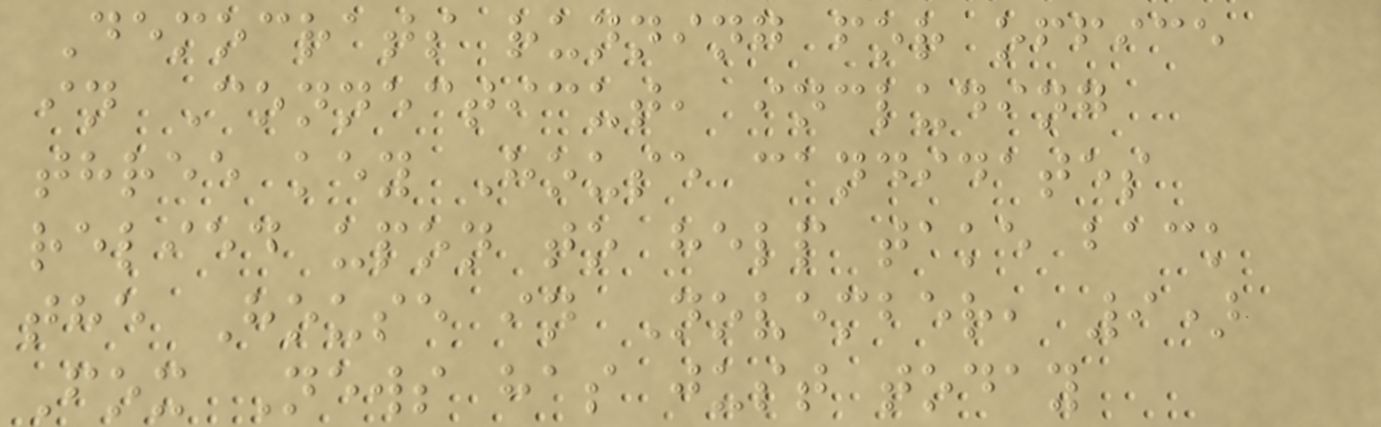Democrats running for office
in Connecticut, including
three key House candidates
relied upon to help take back
the House in November, 9)
Fox News has just today
